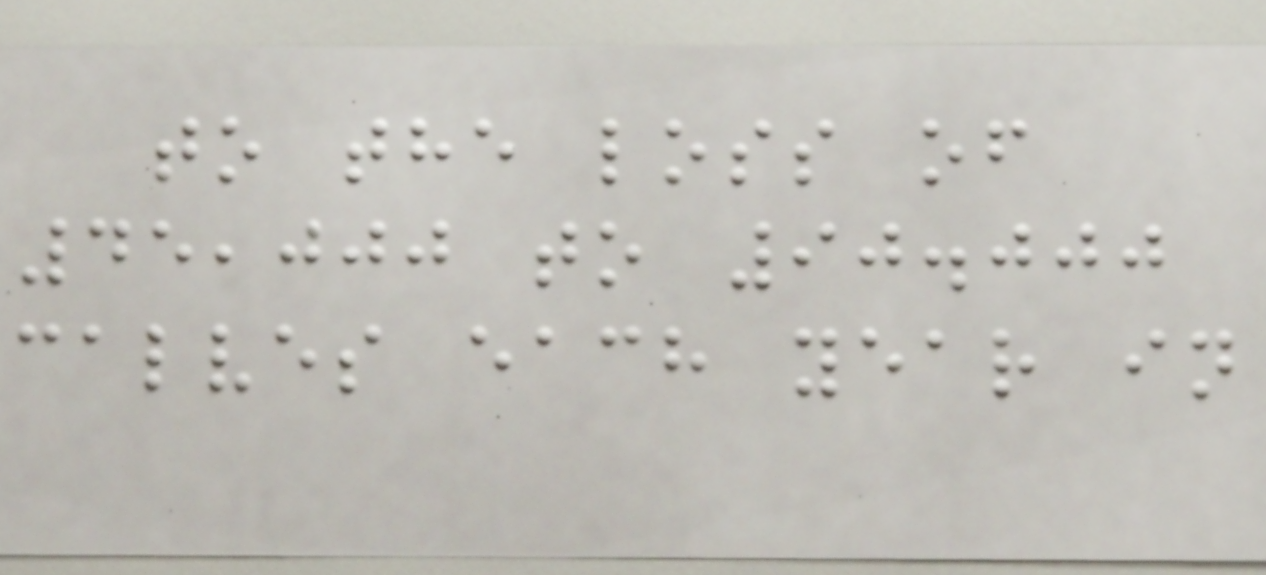to the loss of
45,000 to 90.000
calves each year in
